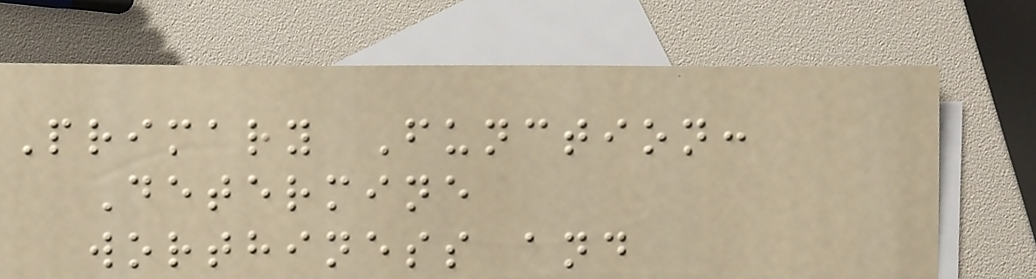Primary Function:
Determine
worthiness and
